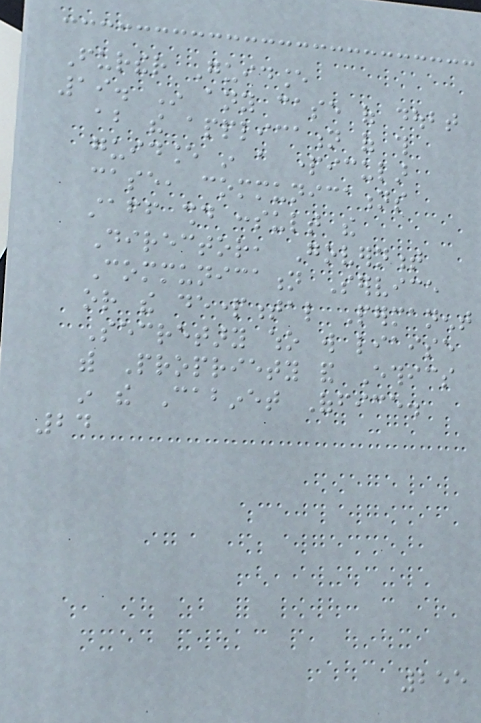Further Guidance
19. In any case of doubt
about the application of this
guidance in a particular
case, communications
staff should consult the
Director, Government
Communication Service
or the departmental Permanent
Secretary who will liaise
with Propriety and Ethics
in the Cabinet Office.
24
255
